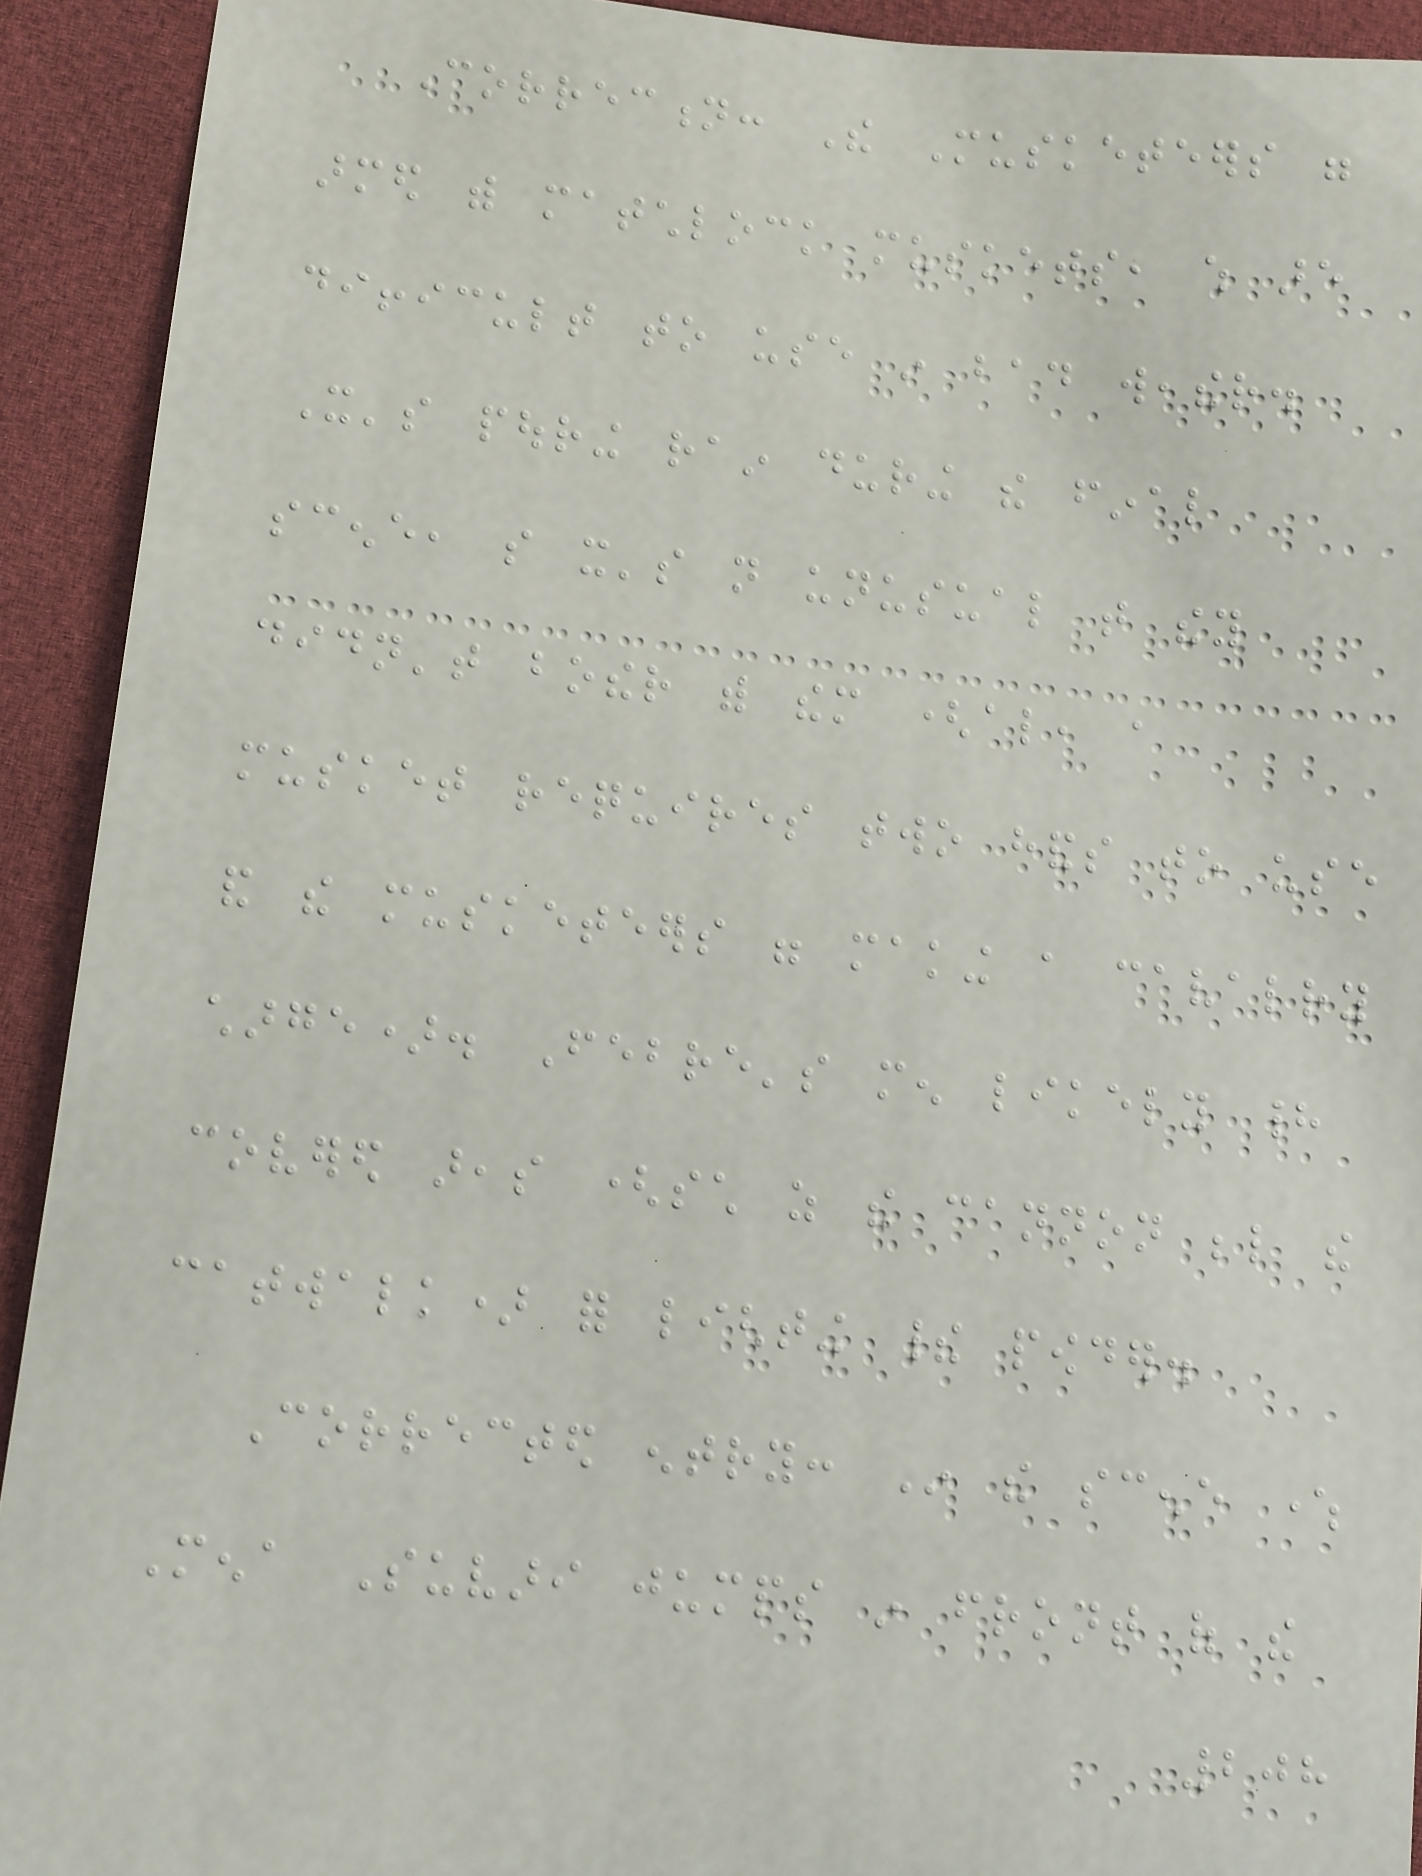Correction: The Musketeers were
armed with matchlock muskets, which are
difficult to use in bad weather.
It's pouring rain during the final
scene, so it's not unusual that they
didn't bother with them (also, a
musket requires two hands to use
and the musketeers were making a cavalry
charge). Febre's men likely had
covered areas (such as the cannon below the
catwalk) for lighting their powder.
Corrected entry: In the scene where
Mena Suvari jumps in front of the
208
